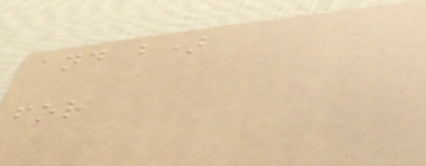and b)
for
